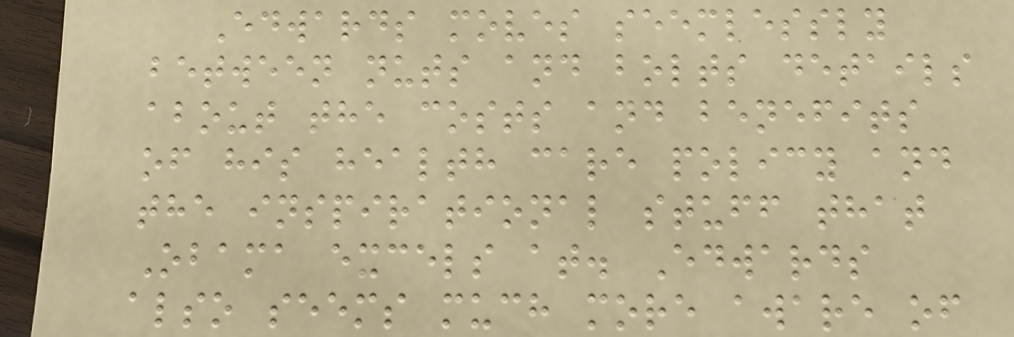Edwards moves seemlessly
between nuts and bolts details
about the costs and benefits
of his health care policy and
the inspirational stuff that
Obama excels at. Edwards
also seems much more aware of
